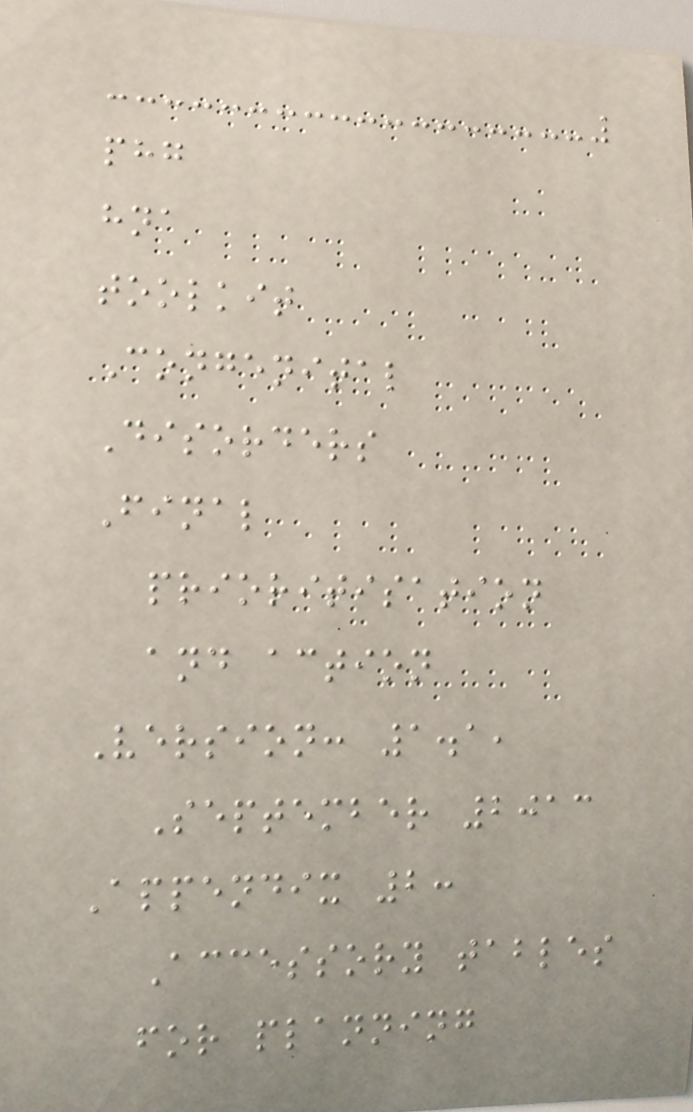phg
hna
toolkit
Congenital
Disorders
Final
prioritisation
and action
Version: 1.1,
September 2013
Appendix 2:
Accessory tables
for planning
